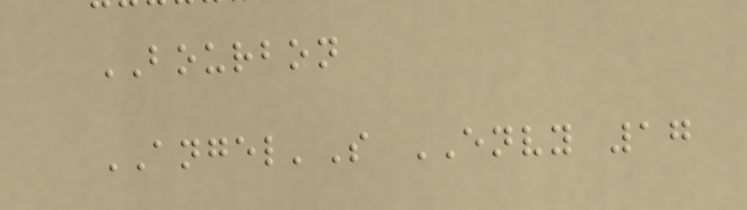BOURBON
ANGEL'S ENVY 17
